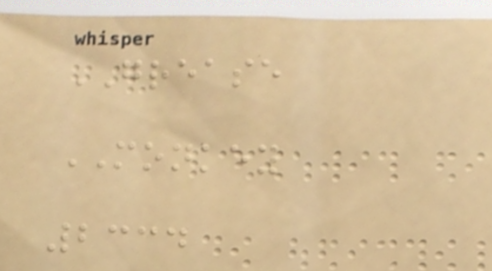GREASE
MONKEY
2334
